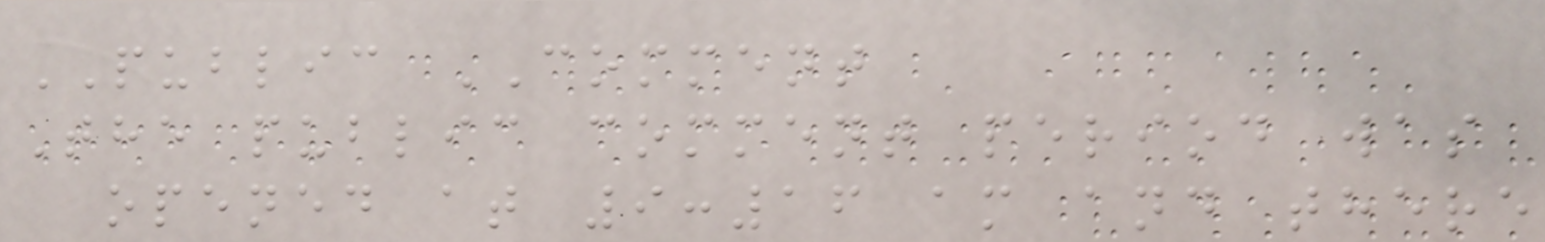PUBLIC COMMENT
The public comment period was
opened at 9:16 am and there
